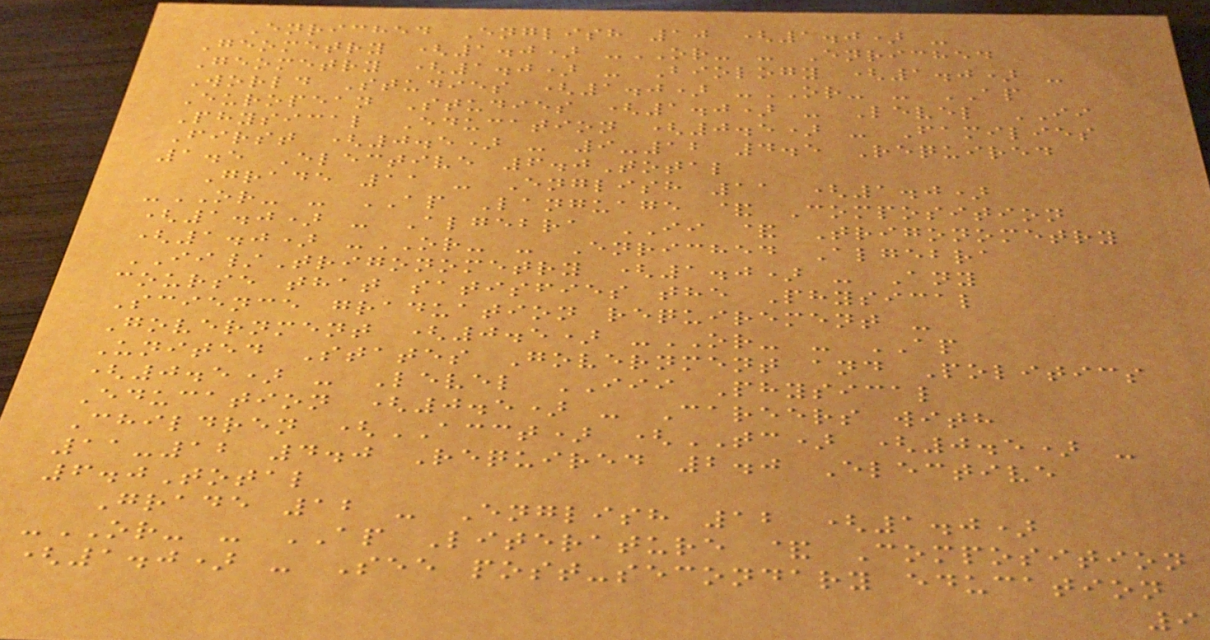Enriched English 10 (1.0) -
Geometry (1.0) -OR- - Enriched
Geometry (1.0) - Biology (1.0) -
World Studies (1.0) -OR- - AP
European Studies (1.0) - Level II
Physical Education (0.5) - Families
First (0.5) - 9-12 4.5 Required
1.5 Elective 6.0Total
Grade 11 - English 11 (1.0)
-OR- - AP Language & Composition
(1.0) - Algebra II & Trigonometry
(1.0) -OR- - Enriched Algebra
II/Trigonometry (1.0) - Any
course that satisfies the Physical
Science graduation requirement -
Government (0.5) -OR- - AP
United States Government and Politics
(0.5) - Level III Physical
Education (0.5) - Careers with
Children (ACCT) (TC) (0.5) -
11-12 4.0 Required 2.0 Elective
6.0Total
Grade 12 - English 12 (1.0)
-OR- - AP Literature & Composition
(1.0) - See post-secondary education
9
